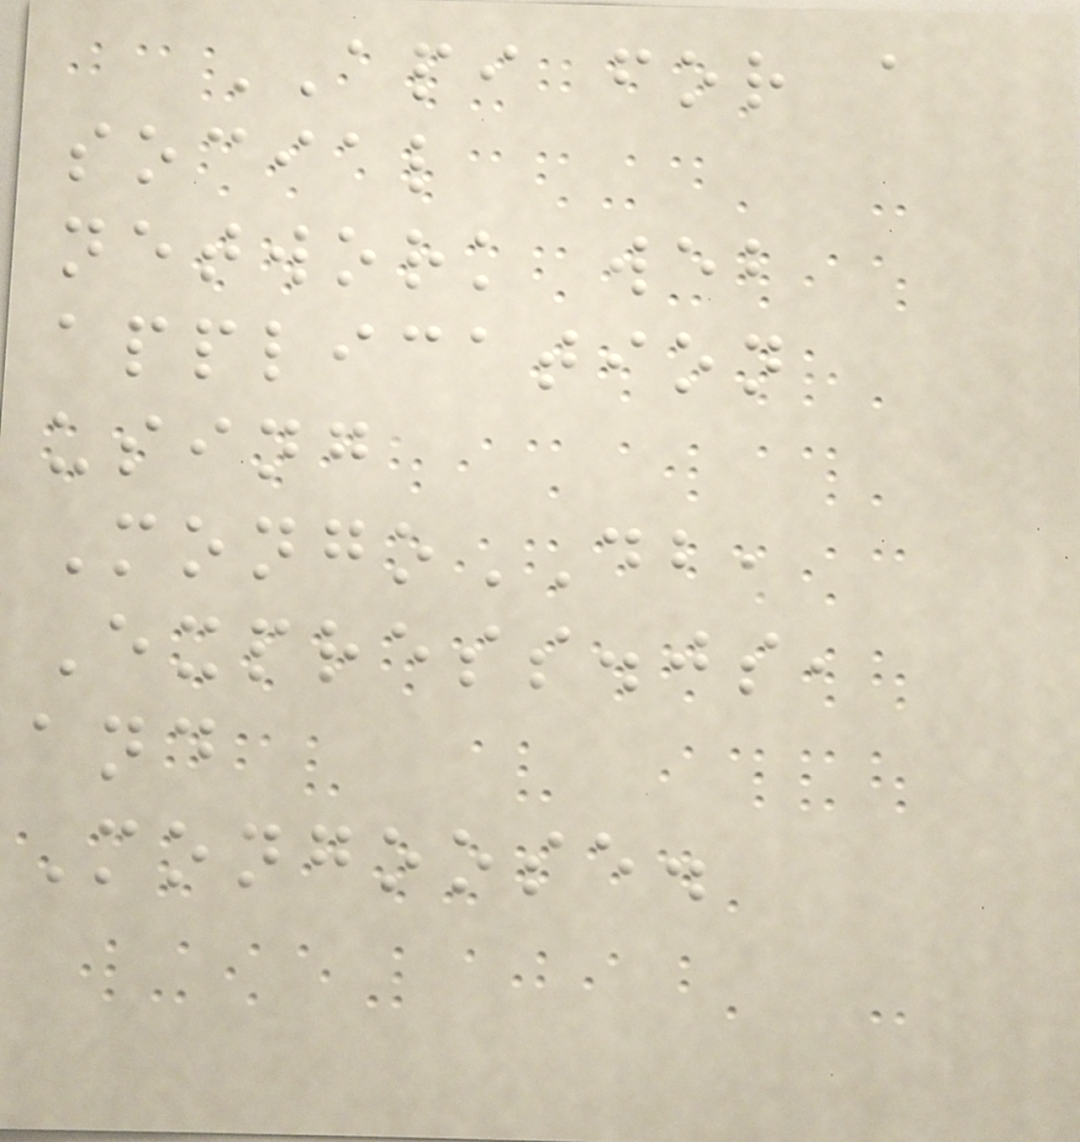API for a
social
network web
application
using
MongoDB,
Express.js,
and
Mongoose.
